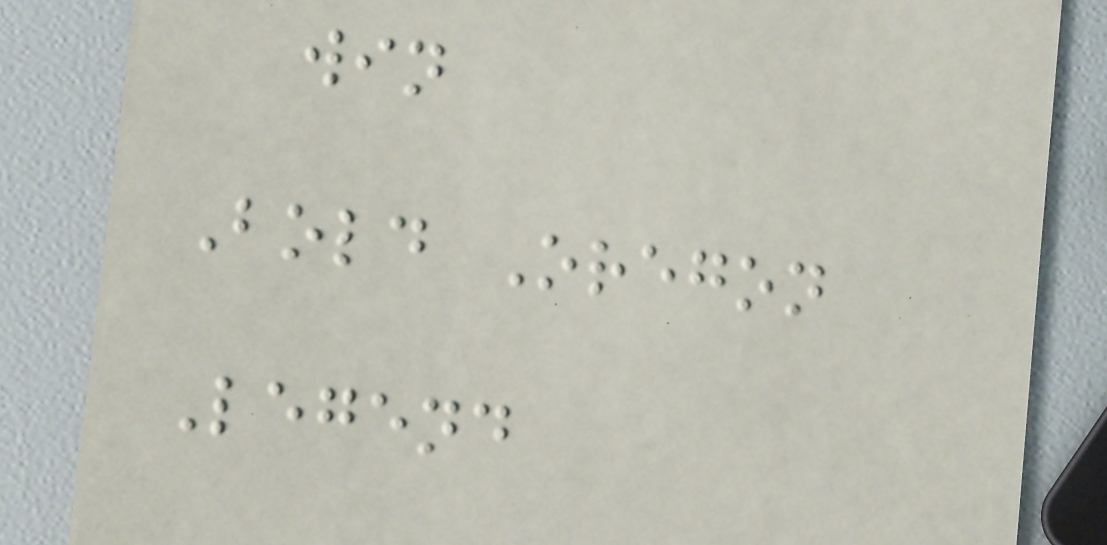win
Bold Oregon
Legend
